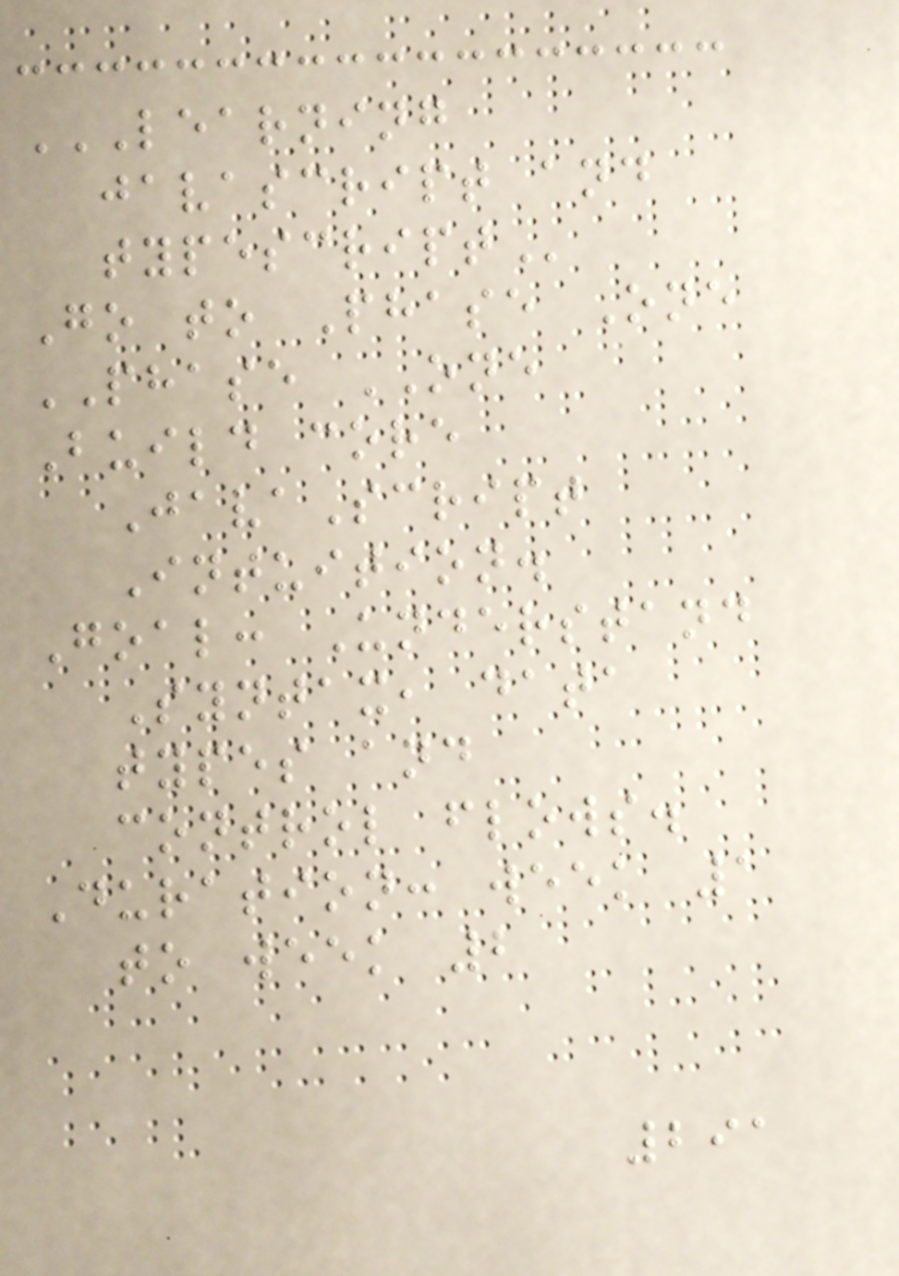LEARNING
JAVASCRIPT AND
TYPESCRIPT
Go to Phase One
PHASE ONE
Build core
JavaScript
Intuition.
Goal: Understand
Syntax, data
types and
control flows.
Duration: week 1
to week 2
291
